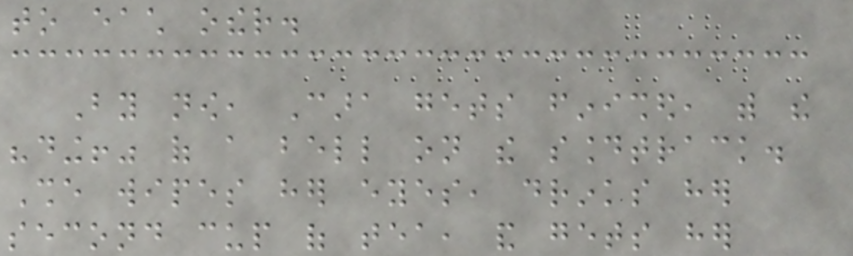to each other.
By now, Cara gets finished, with the
"ding!" of a bell on the soundtrack.
She wipes her eyes, drinks her
second cup of tea, and gets her
